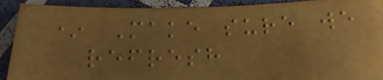* Make sure we
refresh
